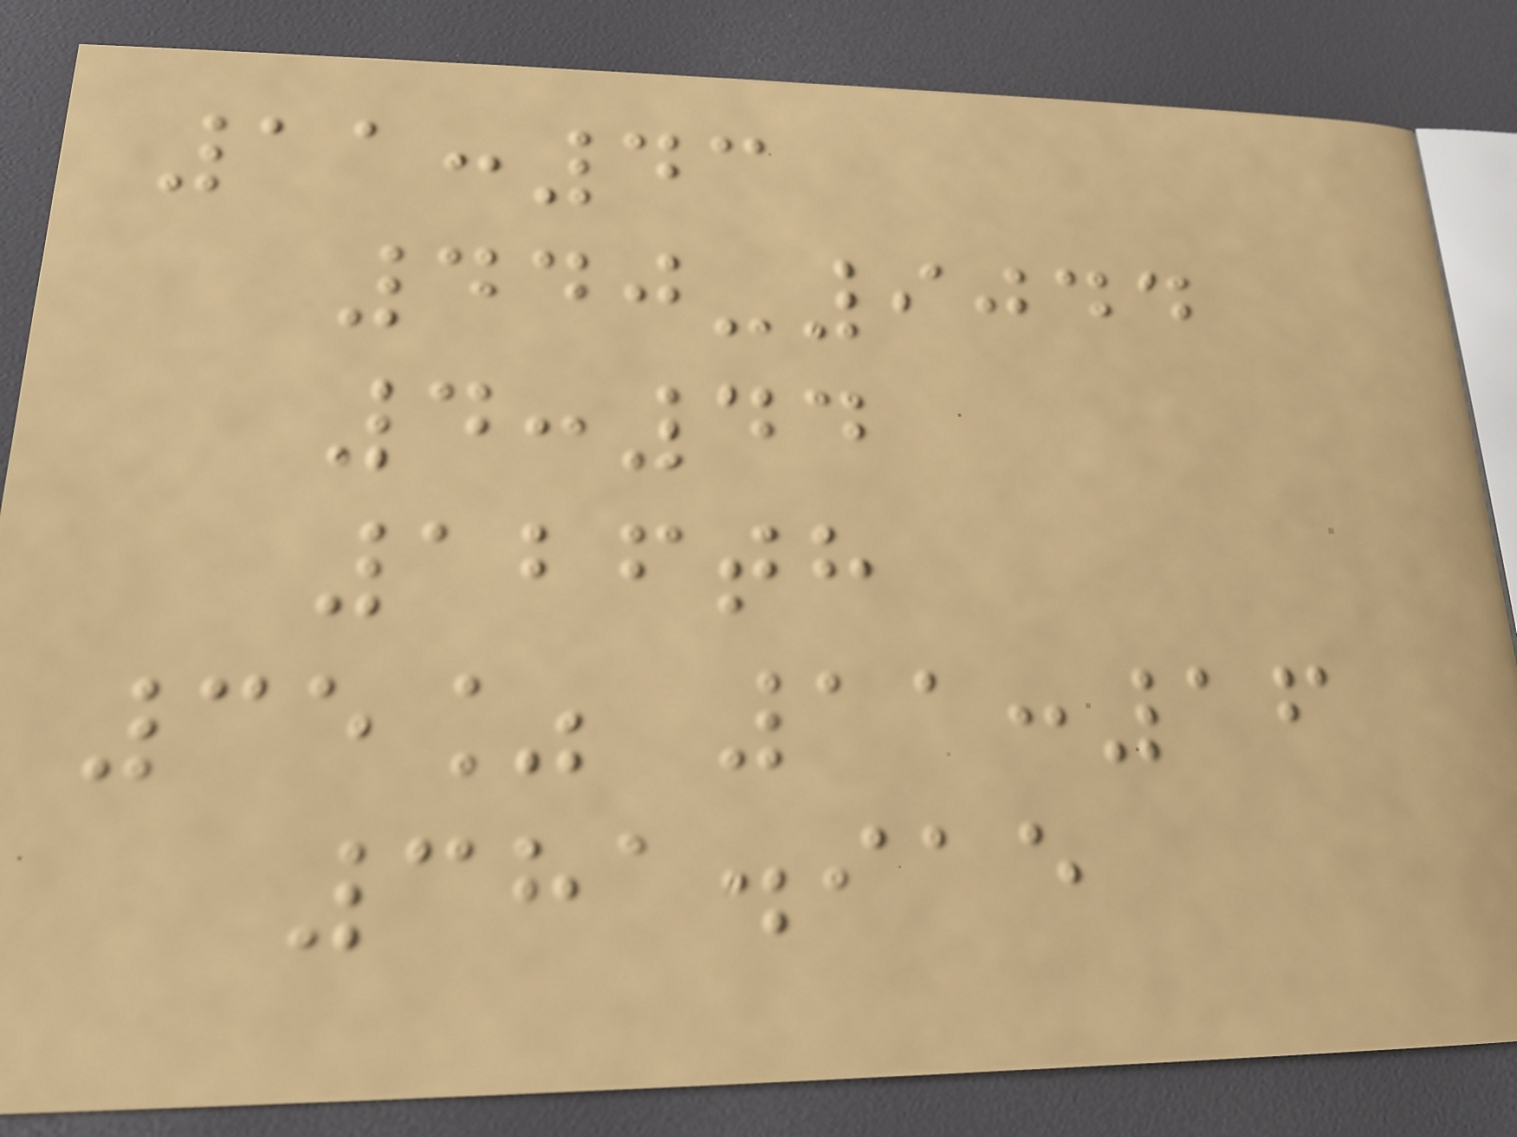11:43
440-9044
4:44
126th
35% 11:16
381.915
